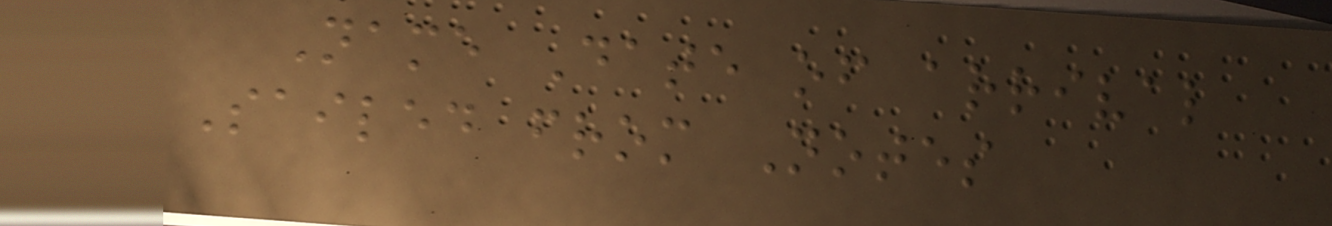Name Date of arrival
Sailed from Notes
